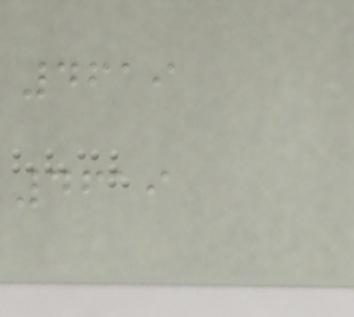4619
4619
